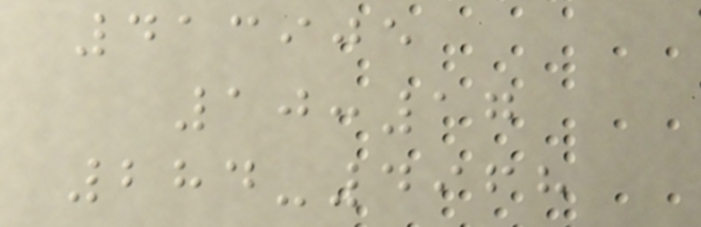413905
10:17
284-4968
